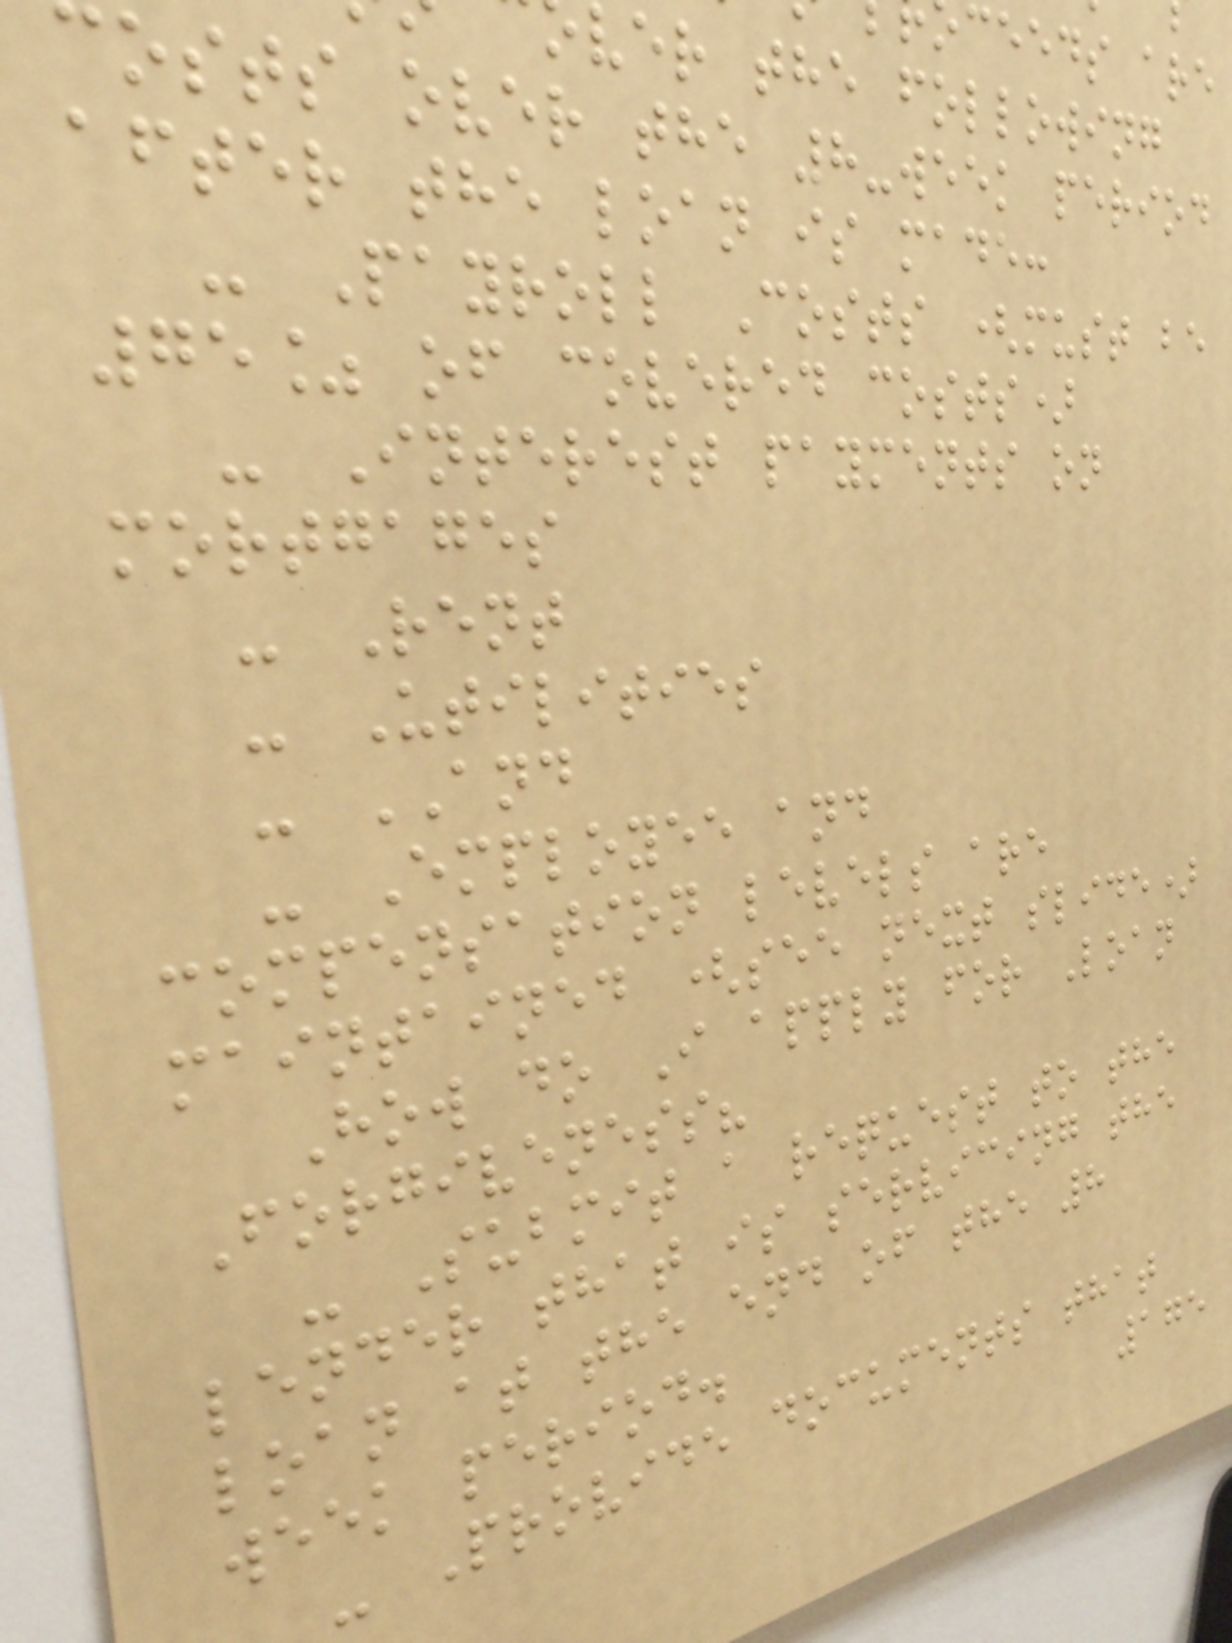ceeds are
ver the following
osts over the 8-week period
after the loan is made:
- Payroll Costs (must be
75% of covered costs)
- Interest payments on
mortgages
- Rent
- Utilities
- AND
- Employee and
compensation levels are
maintained (see next slide)
How do I apply for Loan
Forgiveness?
- Submit a request to the
lender that is servicing the
loan at the end of the 8
week period.
- Provide documents that
175
